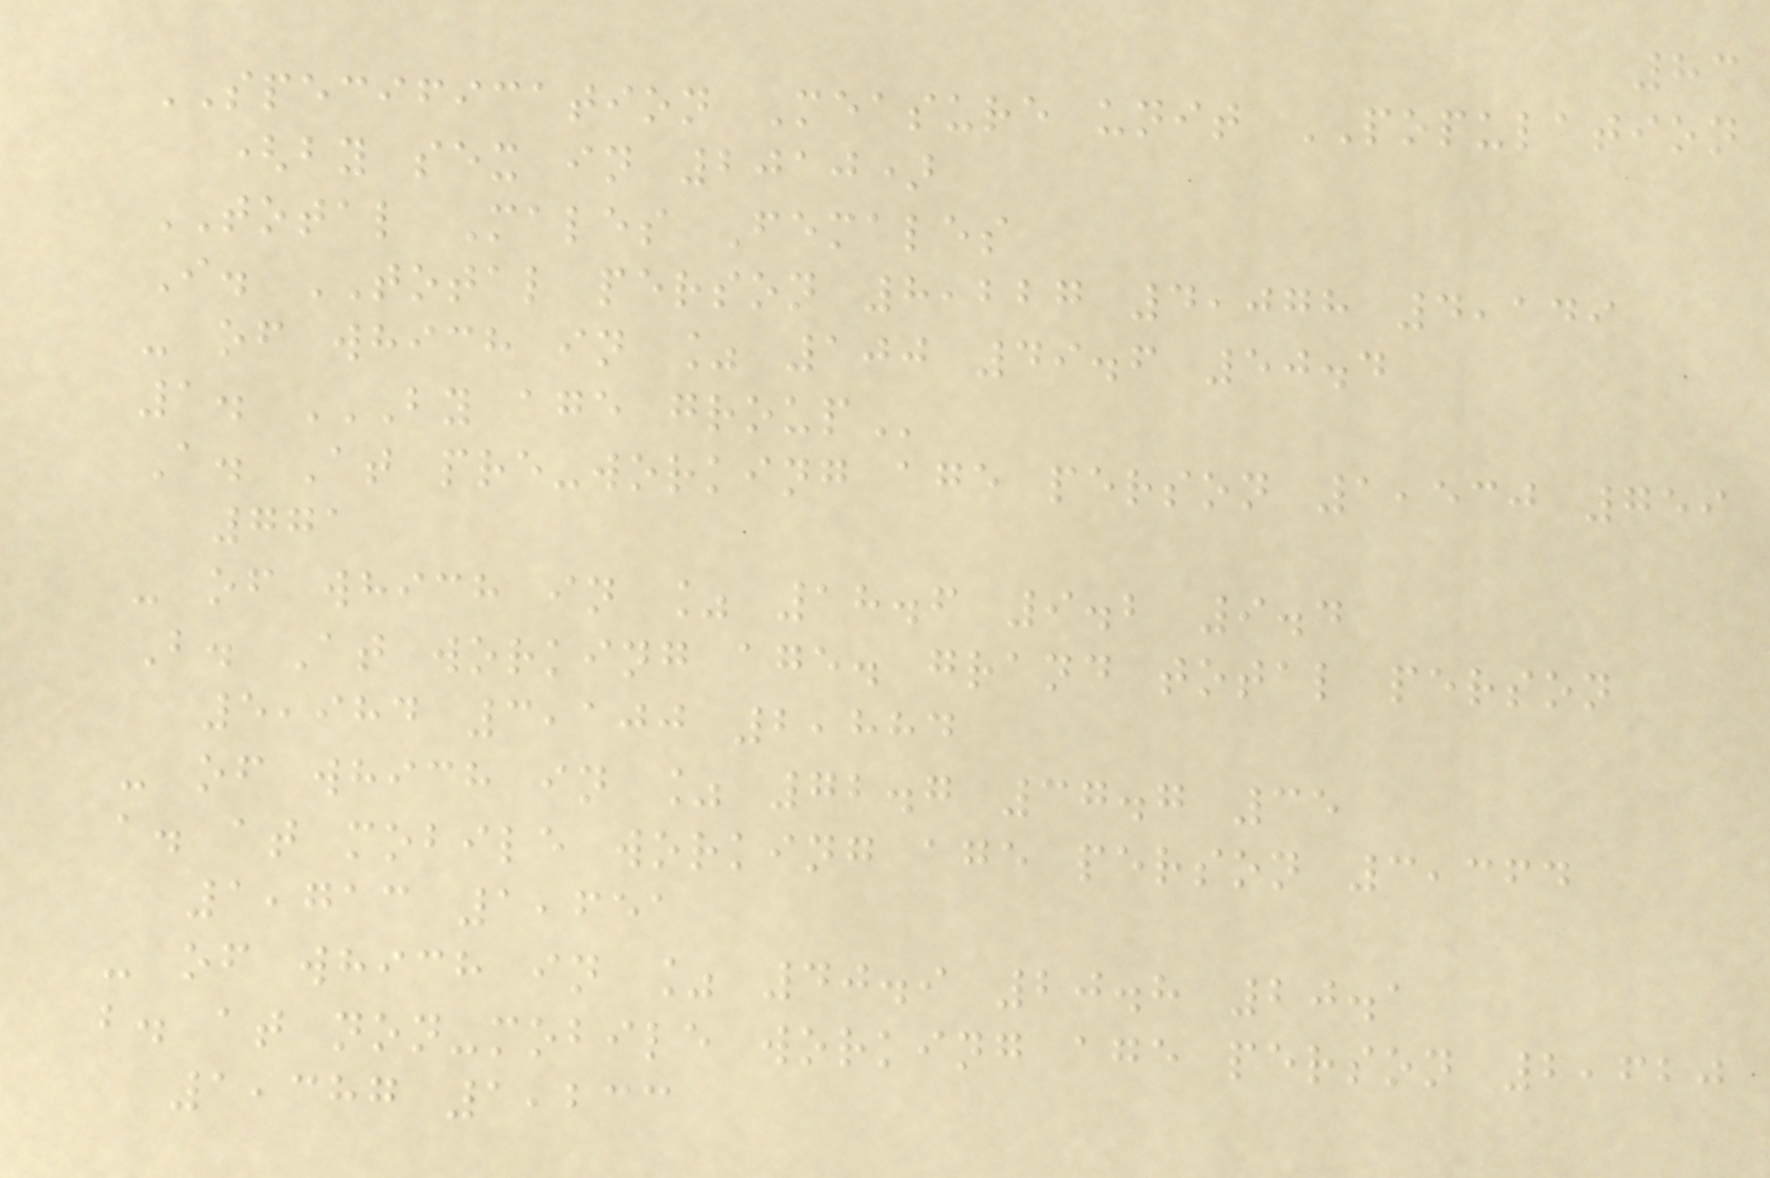83
SPECIFICATION Measure unit POPULATION
(by sex in 2010)
TOTAL Males Females
I. TOTAL person 8,227 4,078 4,149
- of which in % 100 49.6 50.4
1. BY AGE GROUP
A. At pre-working age person 1,530 759
771
- of which in % 18.6 9.2 9.4
B. At working age. grand total person
5,984 3,100 2,884
- of which in % 72.7 37.7 35
a. at mobile working age person 3,364
1,713 1,651
- of which in % 40.9 20.8 20.1
b. at non-mobile working age person 2,620
1,387 1,233
